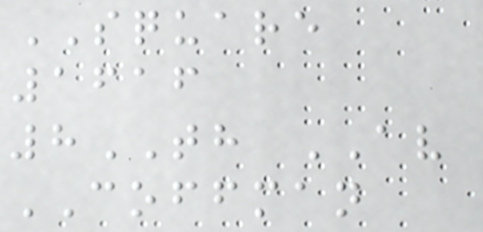SQUARE
1616
8TH AV
COFFMAN
